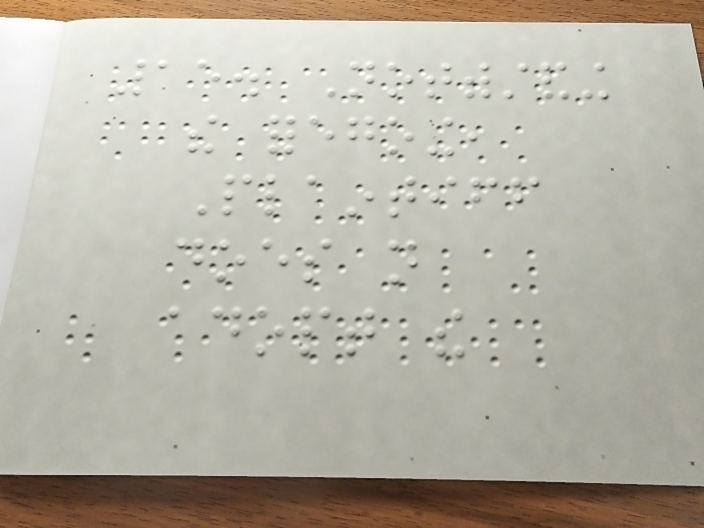15. Notwithstanding
the foregoing,
Plaintiff
does not
adopt the
